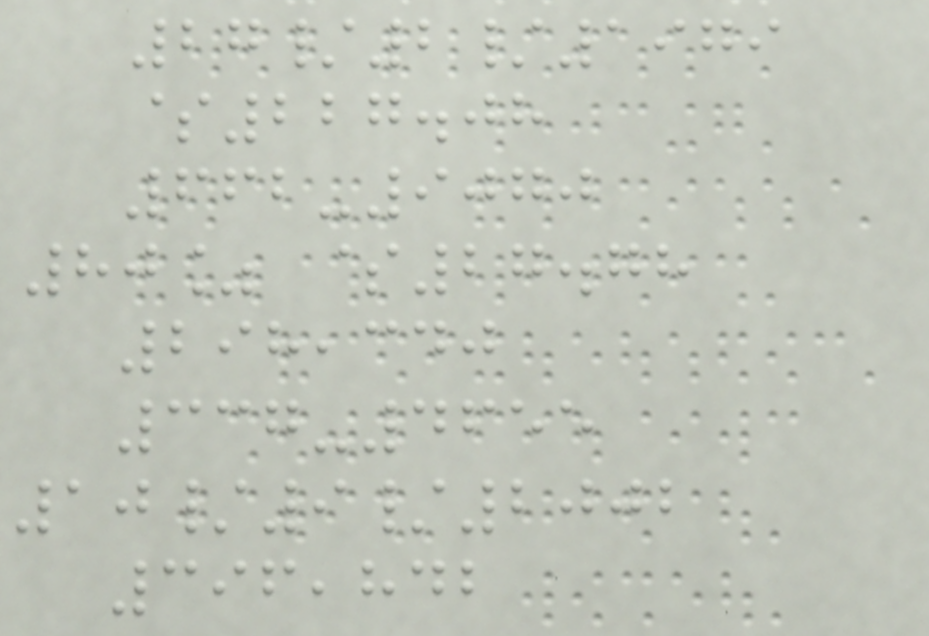27/2/1979
$227.08
662-9070
80% $27.78
298,340
337-4655
10/9/2002
396,842
